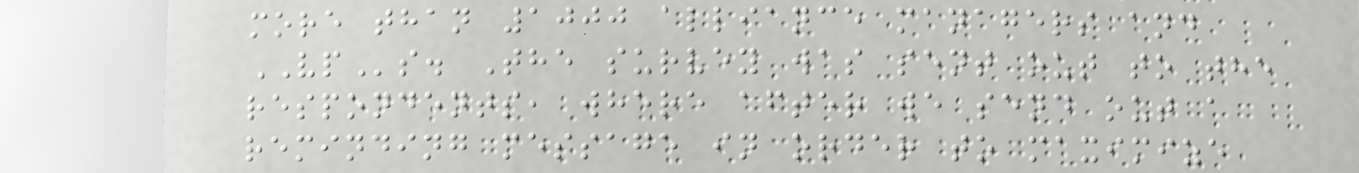more than 1000 alliance managers and
VPs. The survey was sent out to the
respondents, where after we send out a
reminding message in order to maximize
